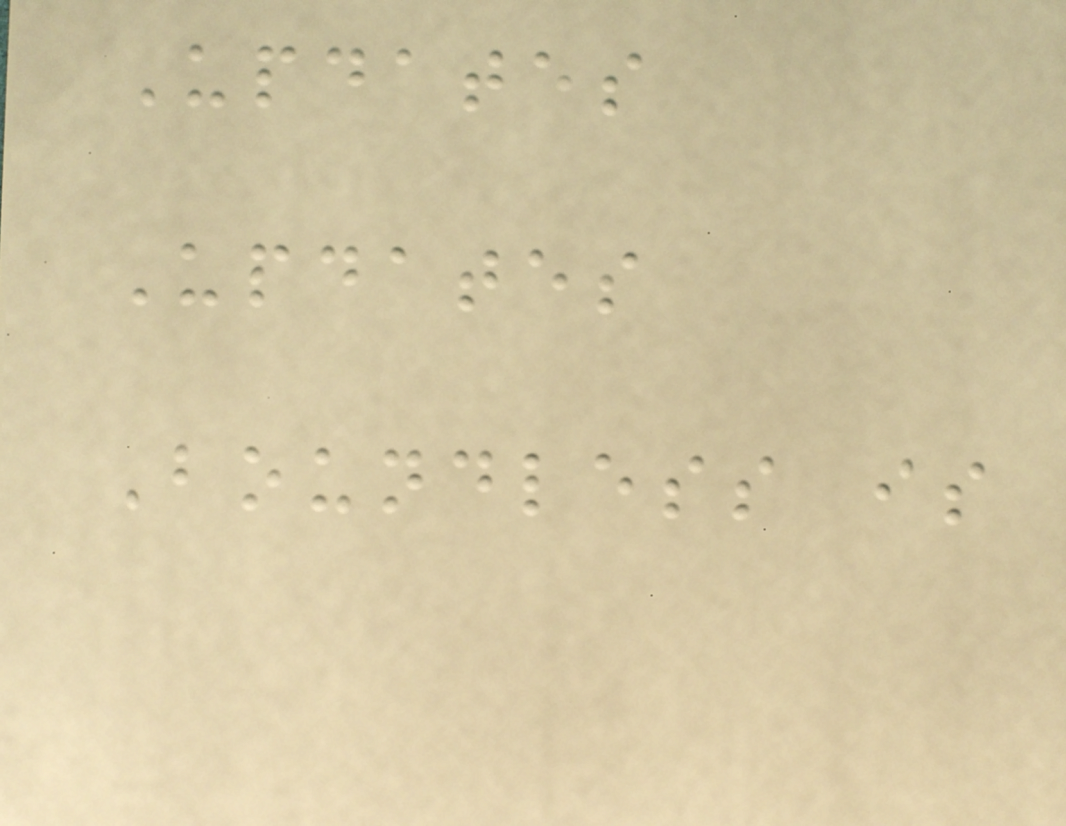Updates
Updates
Boundless is
